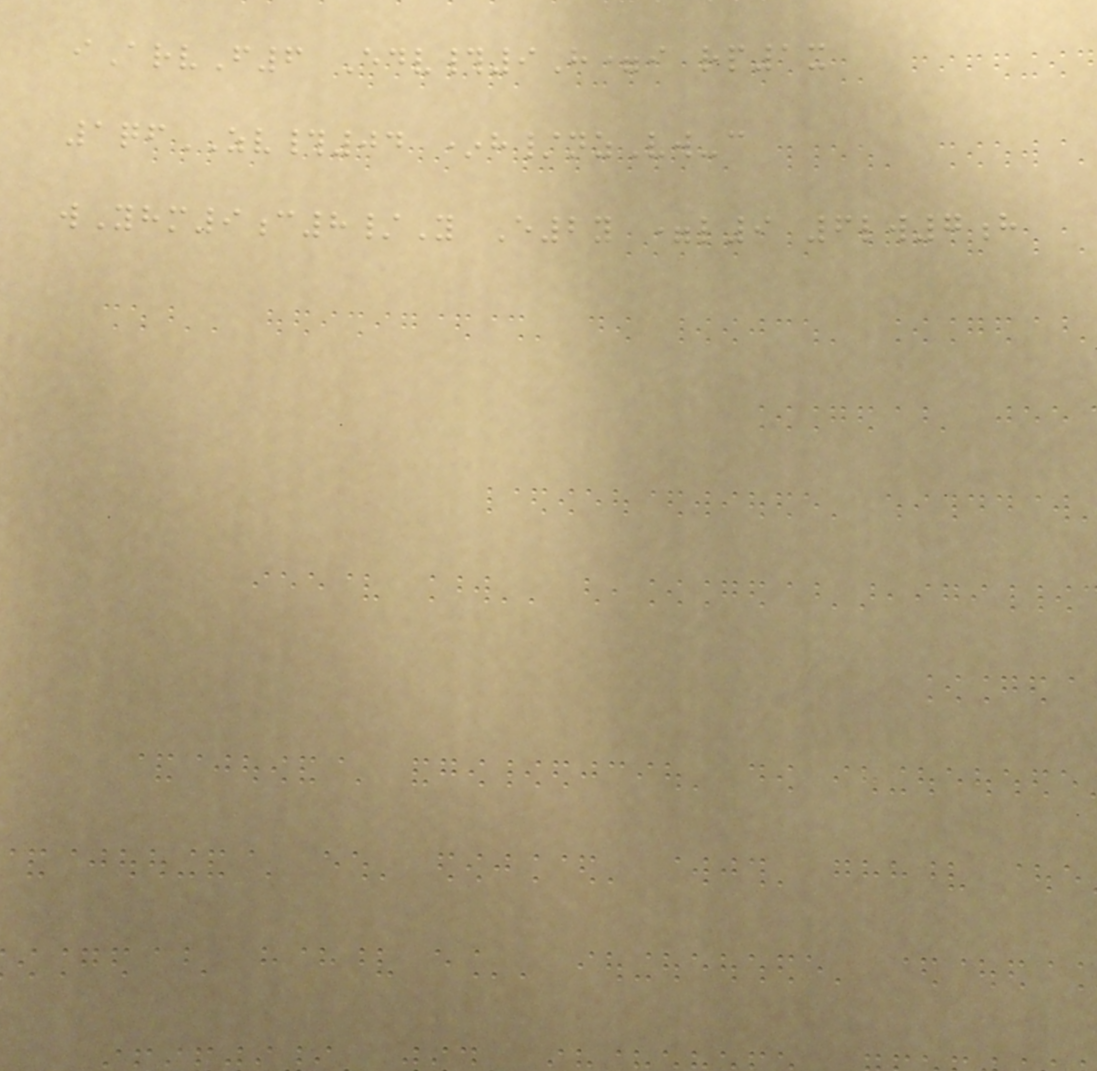iArvF6 Edv#9H=i rp1x
1qfZV#04 *h/nzVw-c
wYhm9c8/Y E2y =l9 6lw7h
